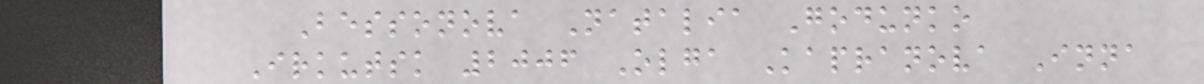Bessonova Natalia Godunko
Irkutsk 2006 Olga Kapranova Inna
